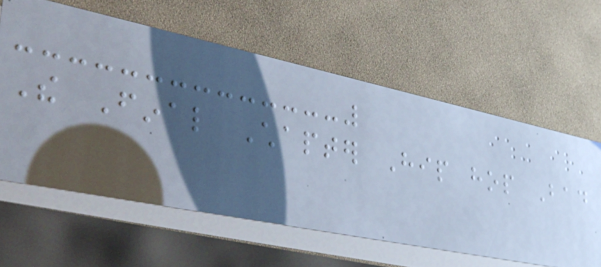The Final Chapter Hip hop Bad
